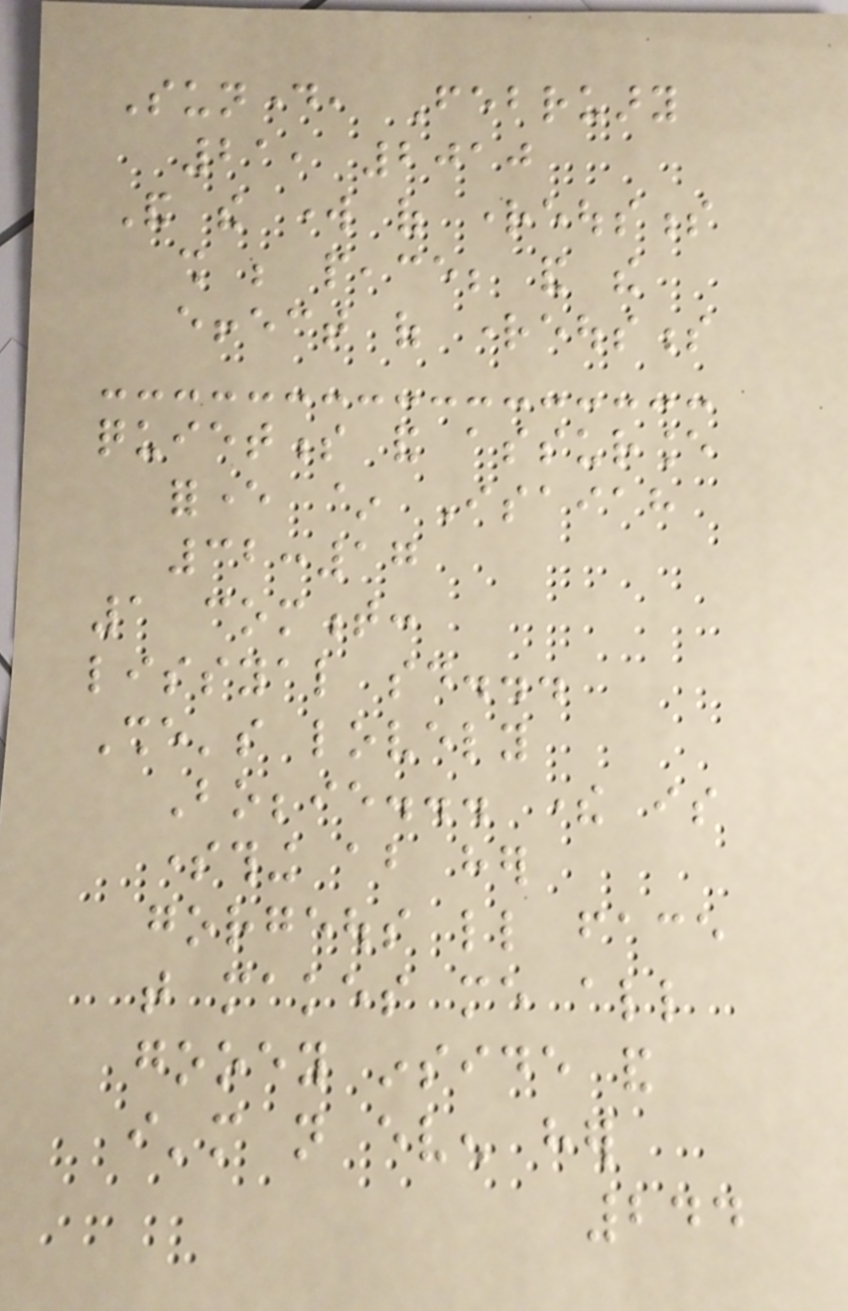Sunday, February
21, 2010
And the work of righteousness
shall be peace; and the
effect of righteousness
quietness and assurance
forever ~ Isaiah
32:17
1 comment:
lissyal said...
She's lovely
Bobbie... there is
something about her
gorgeous little face
that makes me all
gooey inside and
i'm not even her
244
